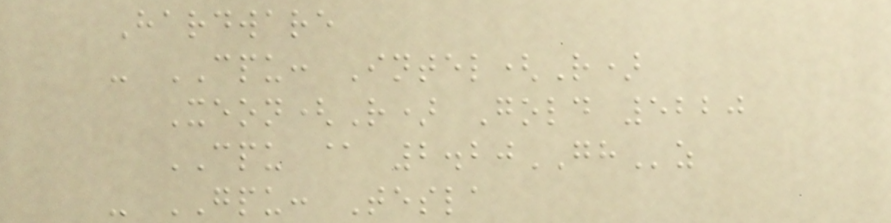Hardware
- CPU: Intel(R)
Xeon(R) Gold 5220
CPU @ 2.20GHz
- GPU: Tesla
